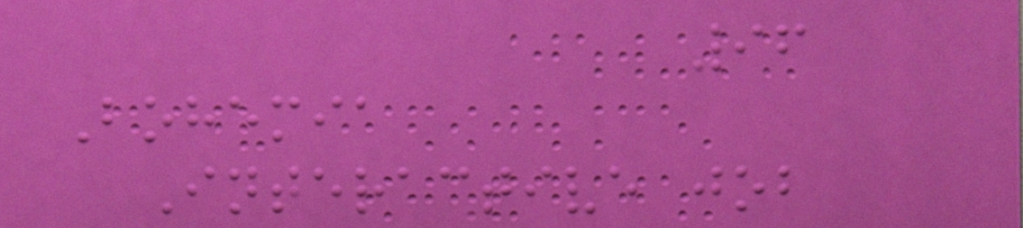96
Bohemia
Interactive job
